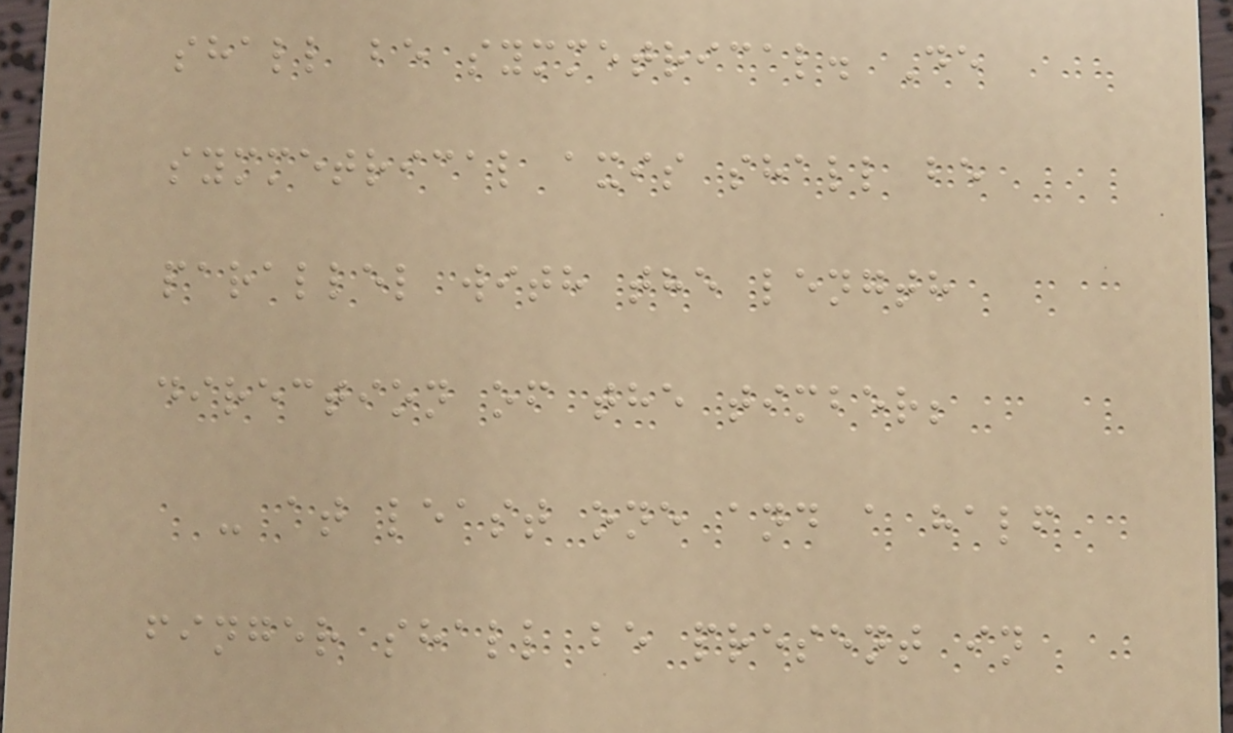shall be symmetrical. De
symmetrical axis shall be
parallel with the length
direction of the timber;
- at least one and a half
finger shall be present in
